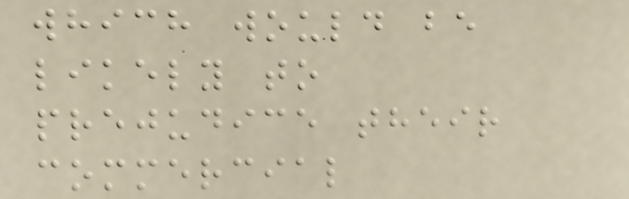which would be
likely to
prejudice their
commercial
